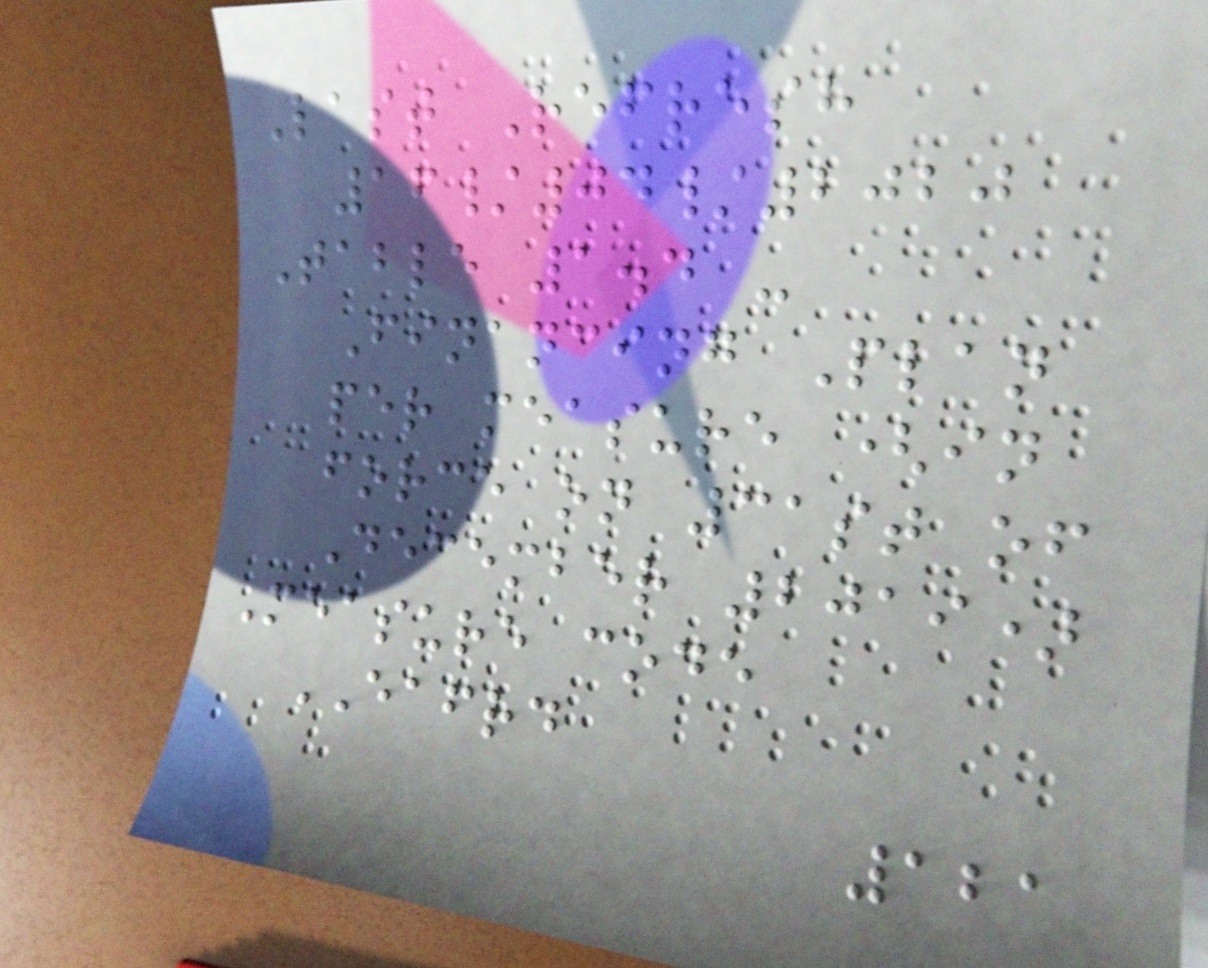Last Refresh
16/04/2020
Table 1.4 -
Financing Plan
per measure (in
force on 31st of
December 2019)
Measure code
EAFRD
121
